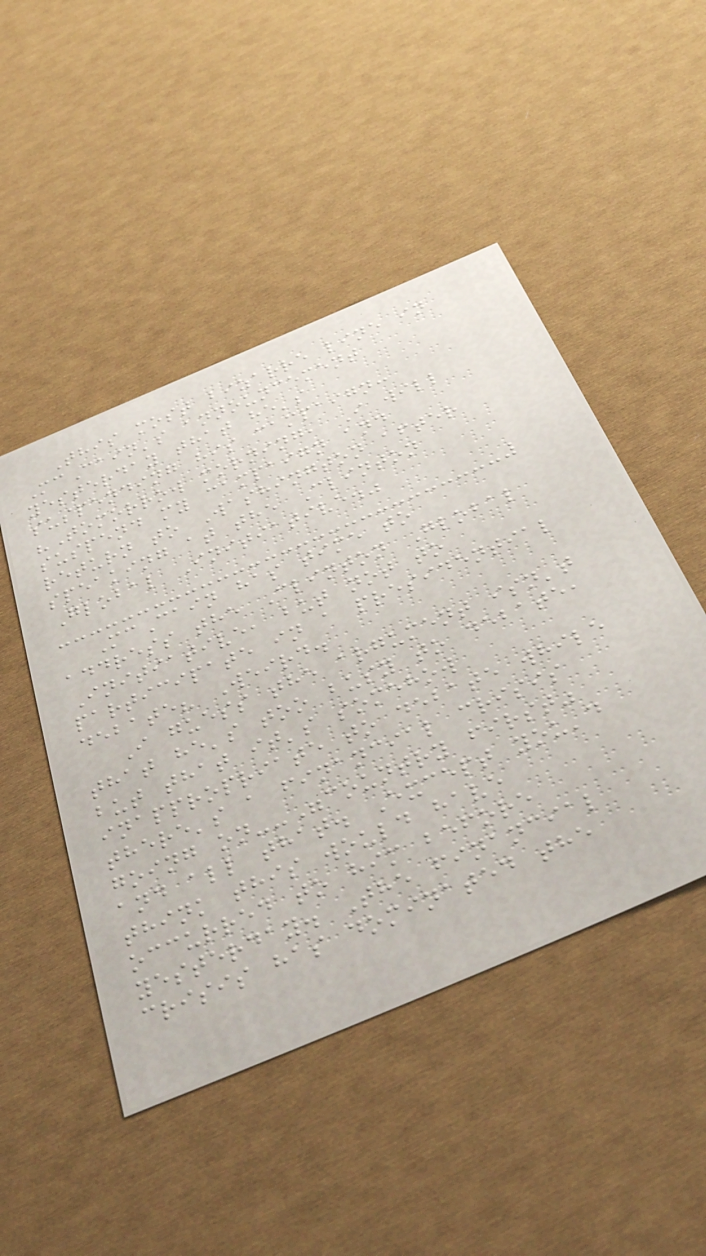This most bizarre line in
McCain's announcement
yesterday that he's
suspending his campaign:
"Tomorrow morning, I will
suspend my campaign and
return to Washington after
speaking at the Clinton
Global Initiative."
McCain has time to
address the Clinton Global
Initiative, but not to
participate in a presidential
debate? Weird.
I guess the argument isn't
that he's too busy to debate,
but that it's somehow
inappropriate to debate while
there's a financial crisis
going on--"country first"
and all that. Except you'd
think this would have
occurred to him before
yesterday. The financial
crisis has dominated the
